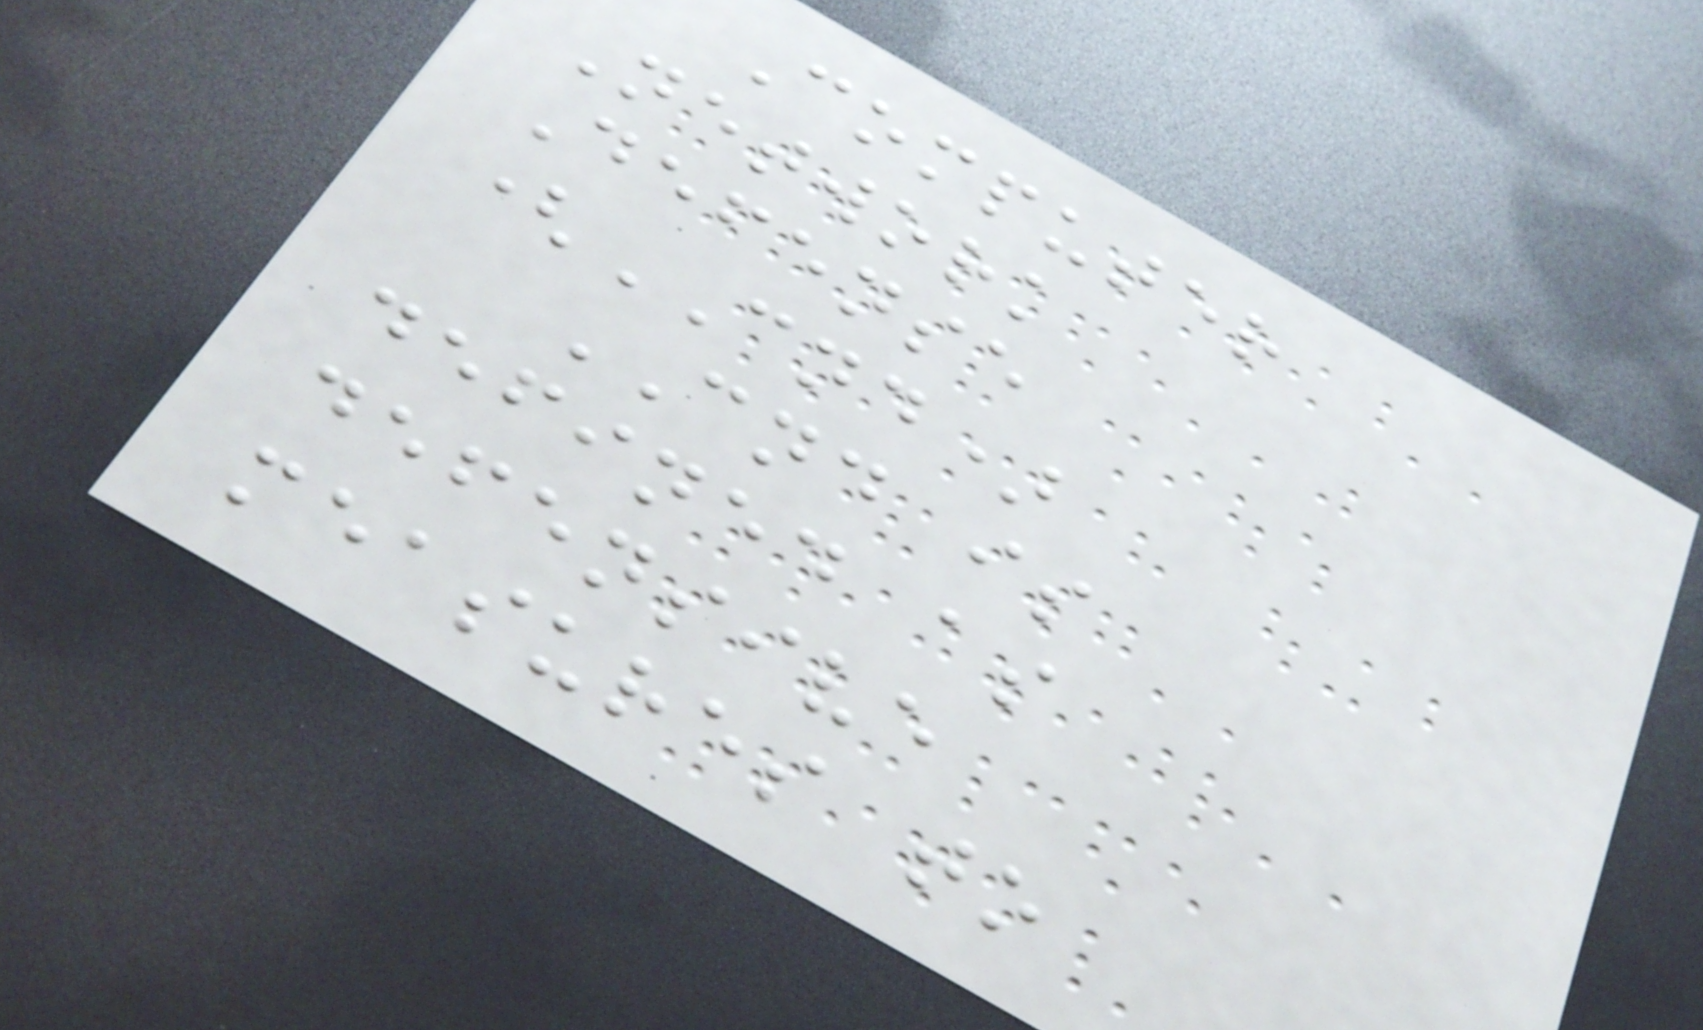Computer
Network
Defense
(CND)
CND is
defined as
defensive
measures to
